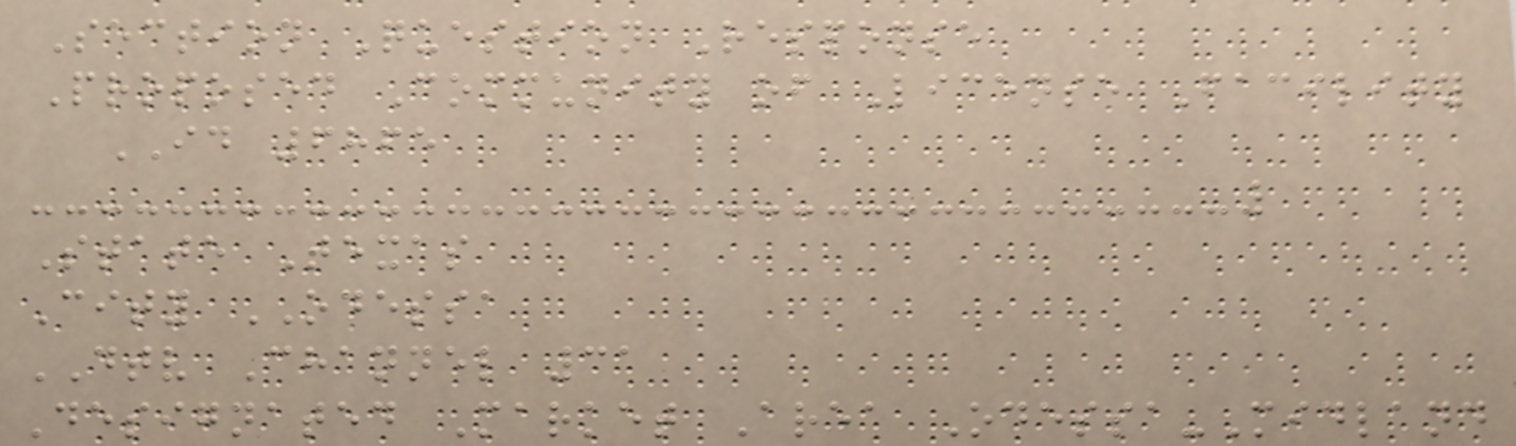Section Question Response
Proposed Community of License Facility
ID 6865
State Texas
City ODESSA
DTV Channel 31
Designated Market Area Odessa-Midland
